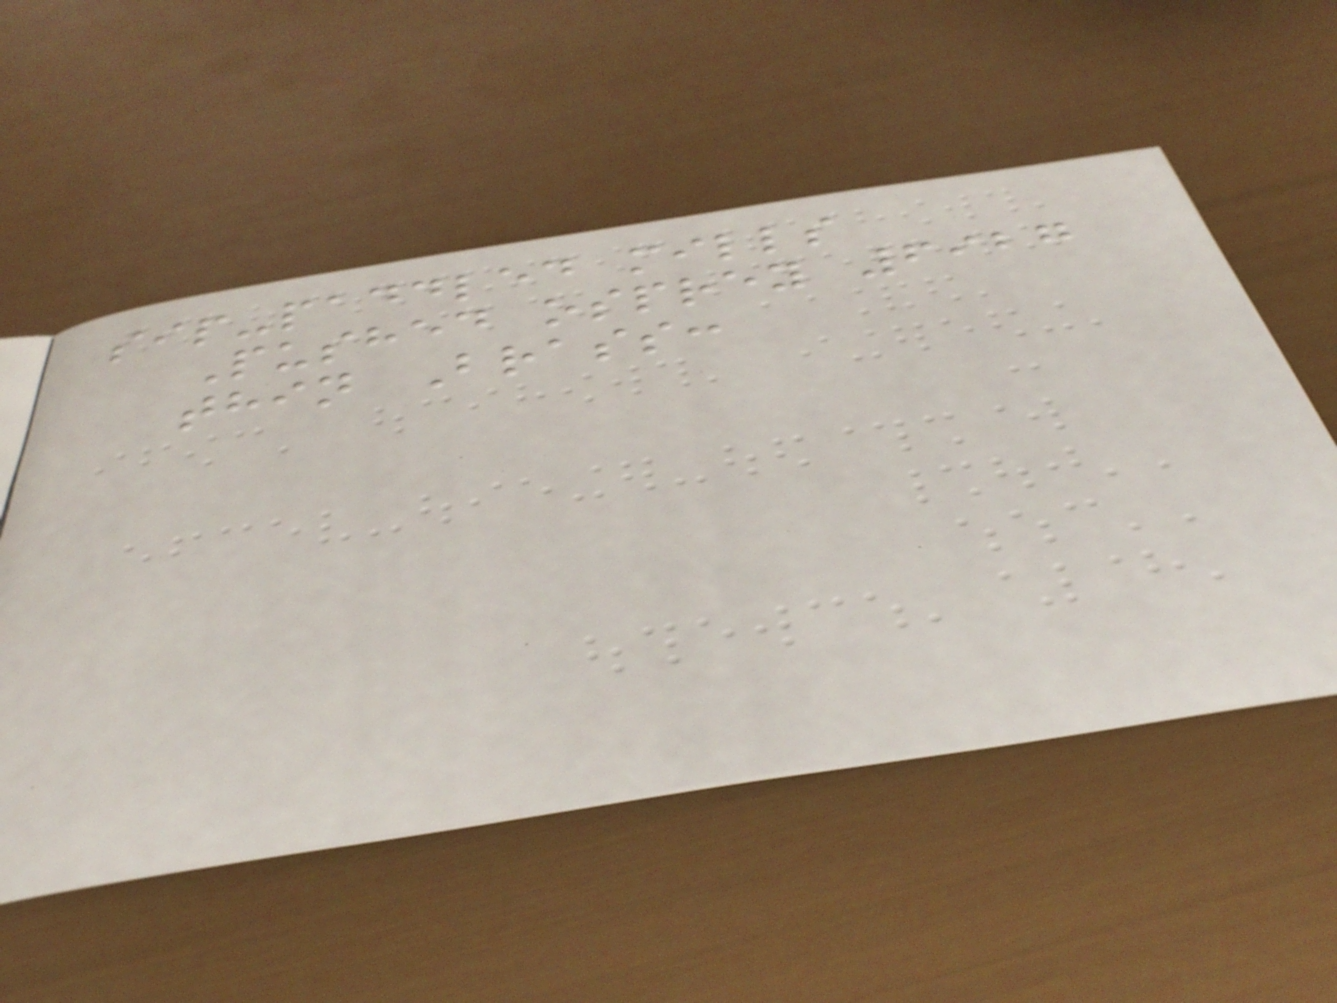sip-paddled mills
Pushed osprey 6927
thin Brass:
